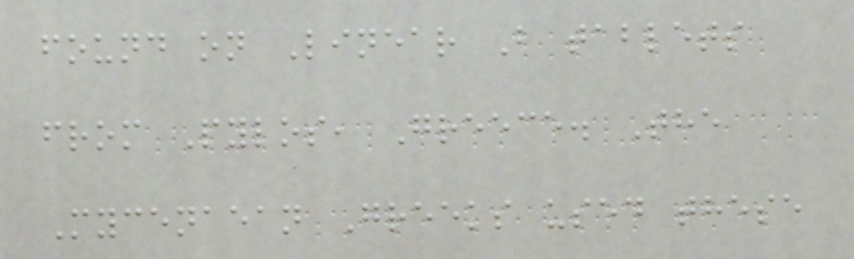found on Linear B tablets
from Pylos, Greece. The
Mycenaean Greeks used these
